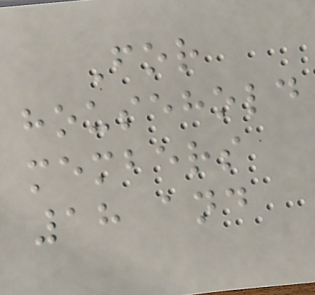For
household
members
18 and
